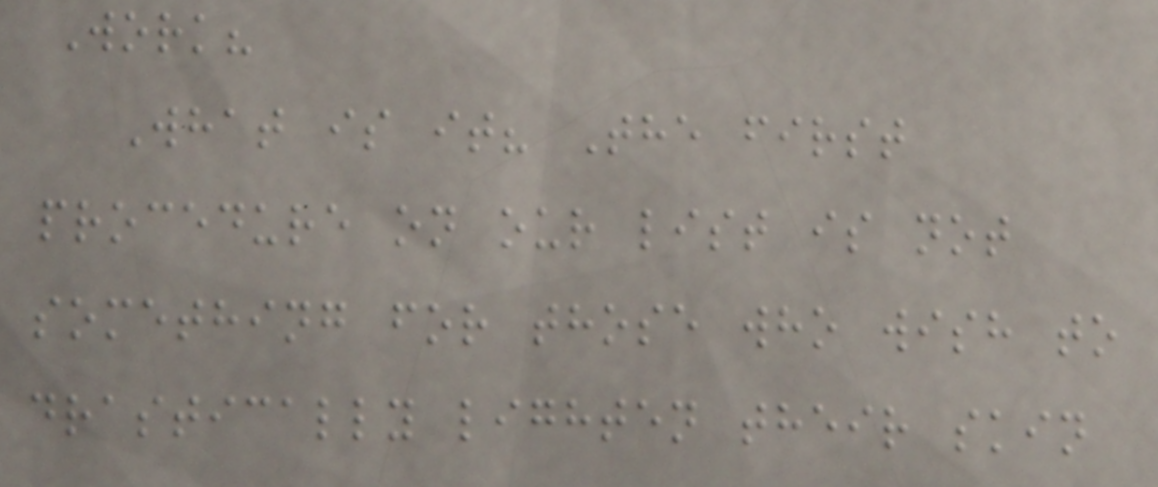Work?
What is it? The first
procedure on our list is not
something for those who wish to
drastically lighten their skin
